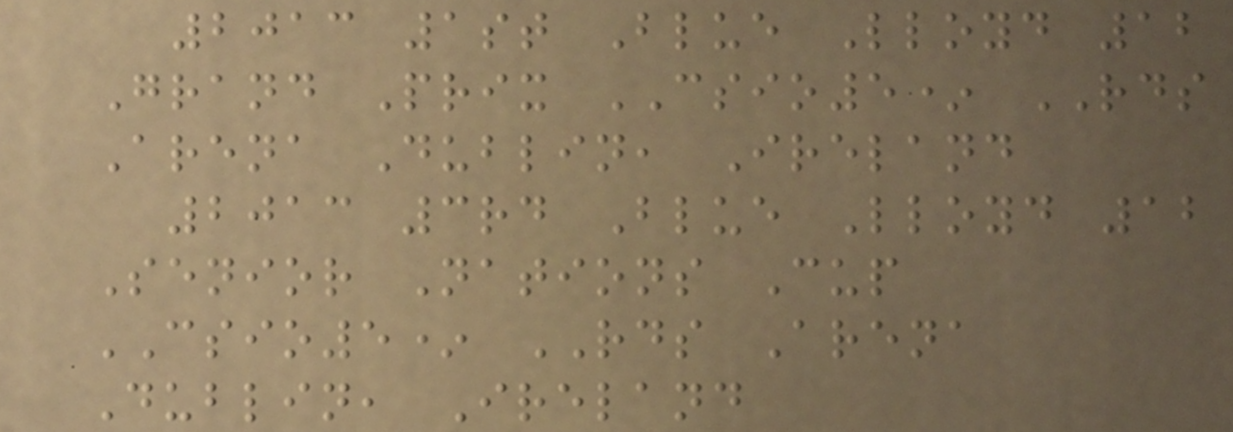2013 1st Blue Lloyd 12
Grand Prix CSIO5* RDS
Arena Dublin, Ireland
2013 3rd Blue Lloyd 12
Senior Nations Cup
CSIO5* RDS Arena
Dublin, Ireland
